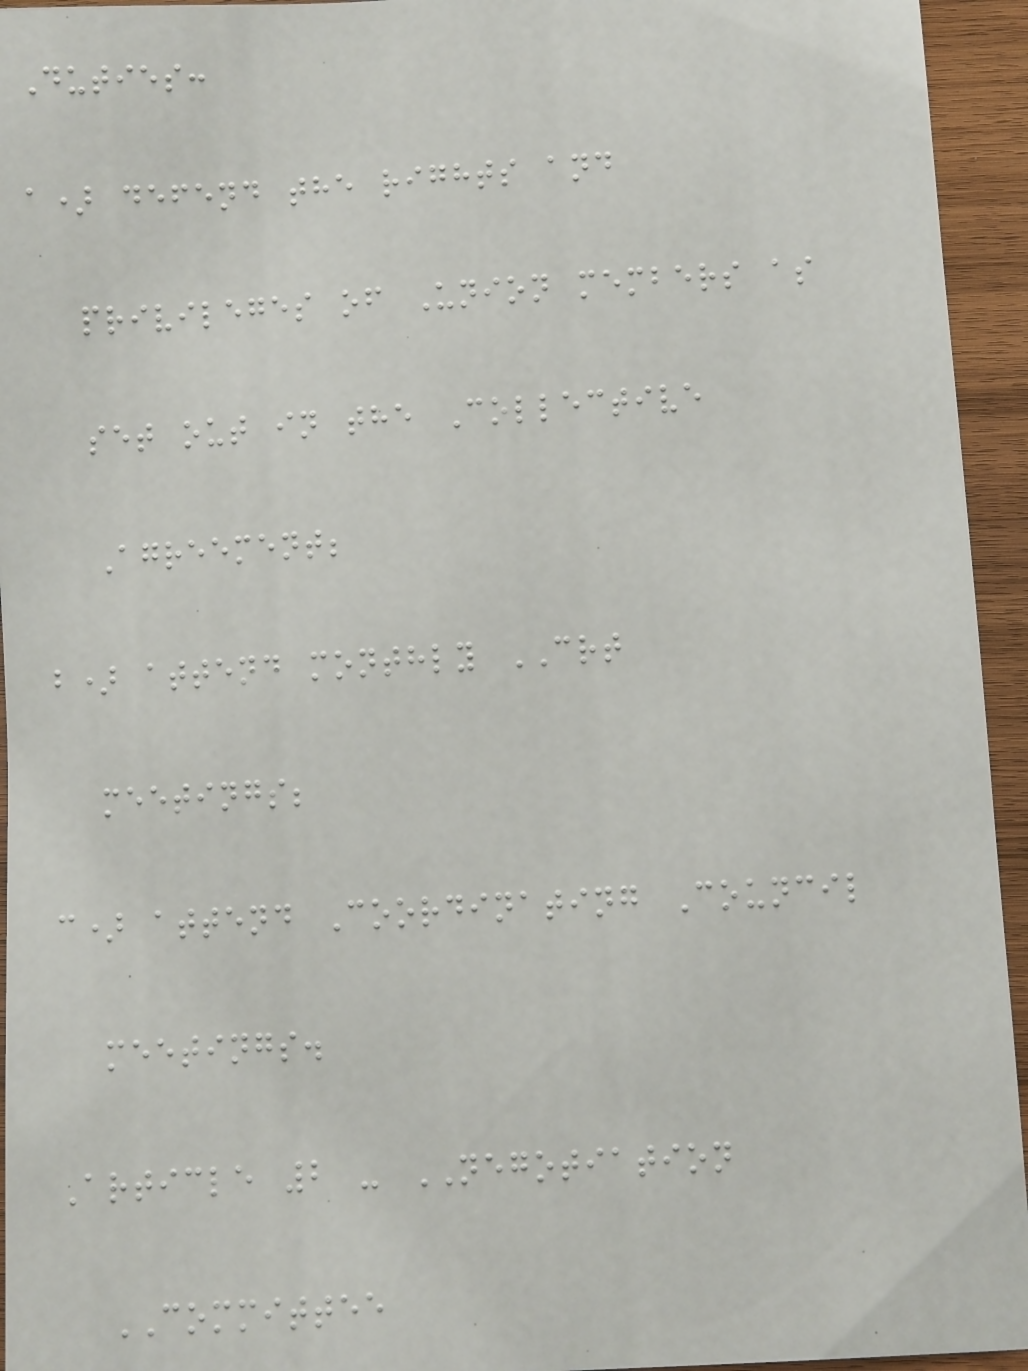Duties:
a) defend the rights and
privileges of Union members as
set out in the Collective
Agreement;
b) attend monthly CRT
meetings;
c) attend Coordinating Council
meetings.
Article 2 - NEGOTIATION
COMMITTEE
